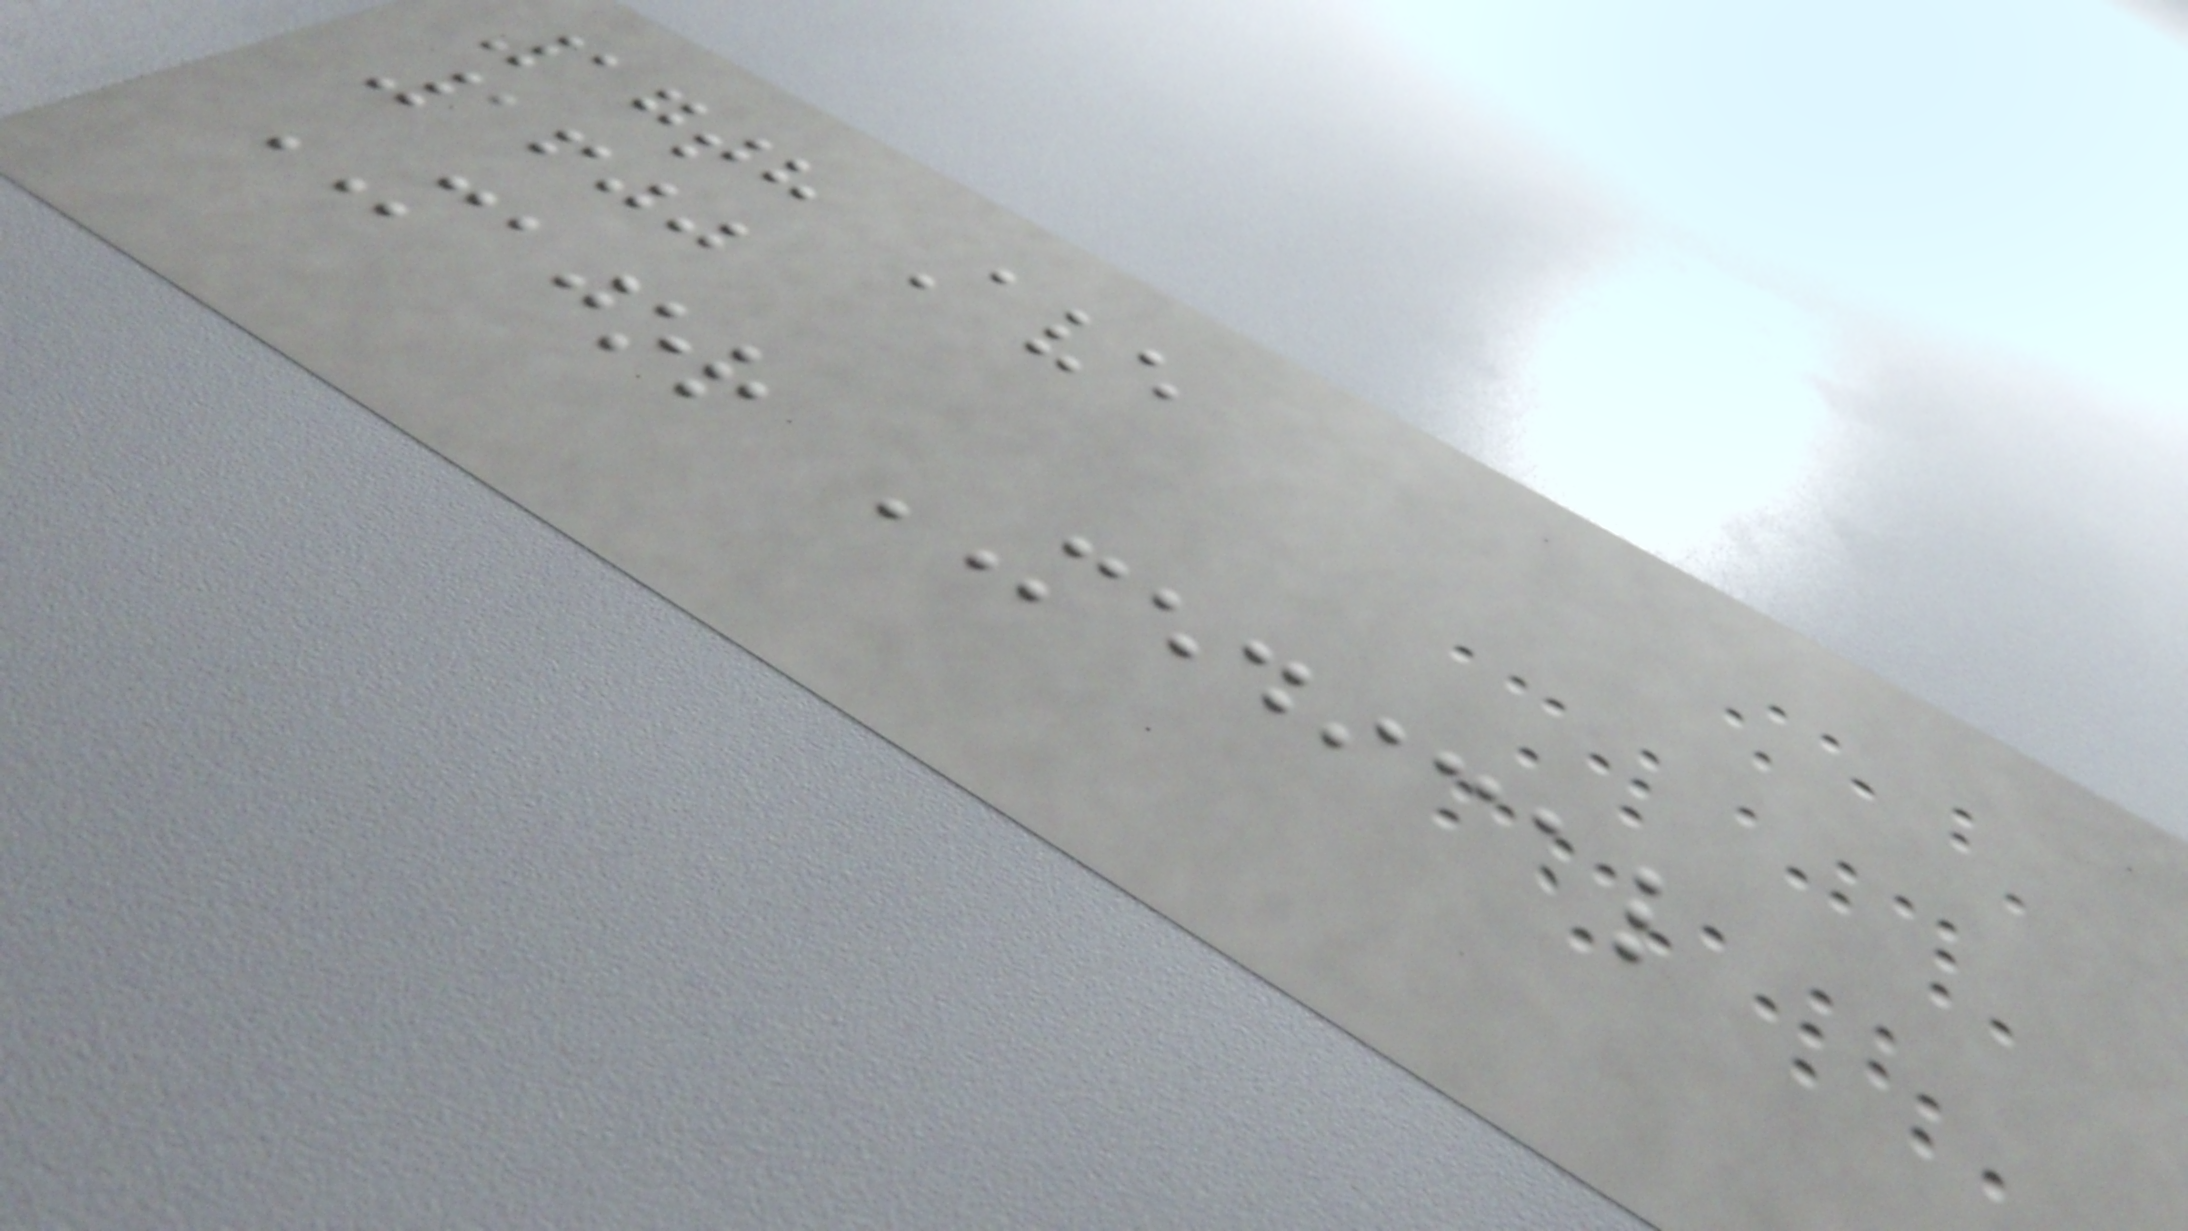17th Ave
1600
MAJOR MEDICAL
